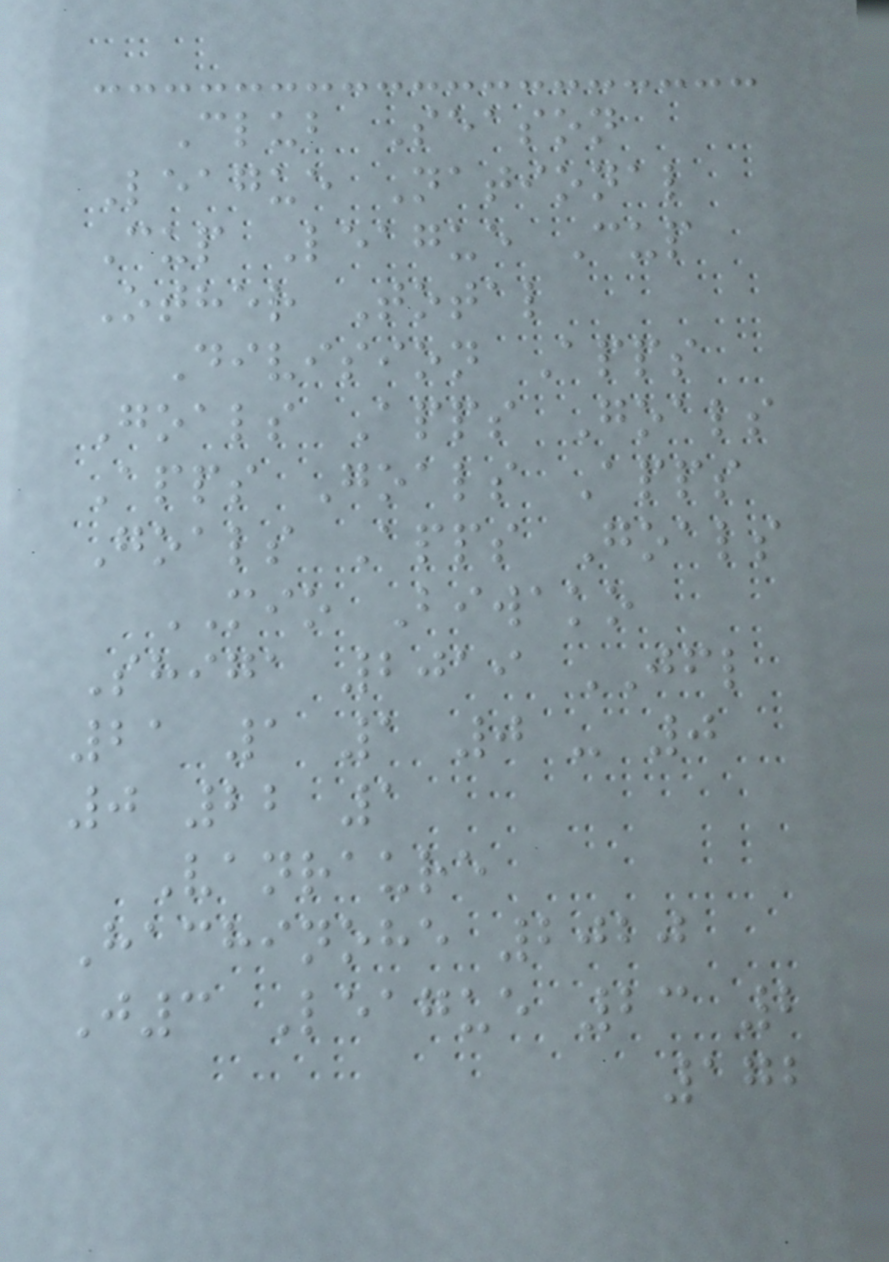Club Season
League National
Cup League Cup
Other Total
Division Apps
Goals Apps Goals
Apps Goals Apps
Goals Apps Goals
MIO Biwako
Shiga 2019 JFL
21 1 1 0 - 0
0 22 1
Vanraure
Hachinohe 2020
J3 League 23 2
172
